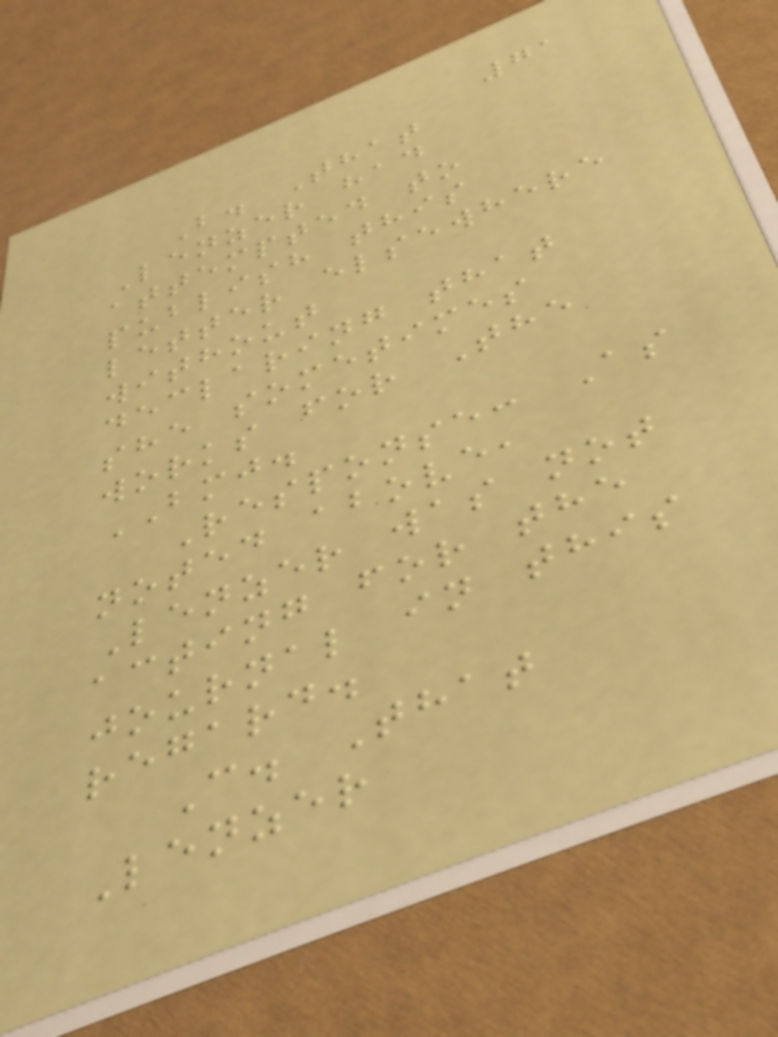71
B. That
Lenzer had
attempted to
publish this
letter elsewhere
without
declaring that
she sometimes
works for The
BMJ.
Response: As
noted above,
Lenzer was not
acting for the
journal in this
regard.
C. That
Lenzer
